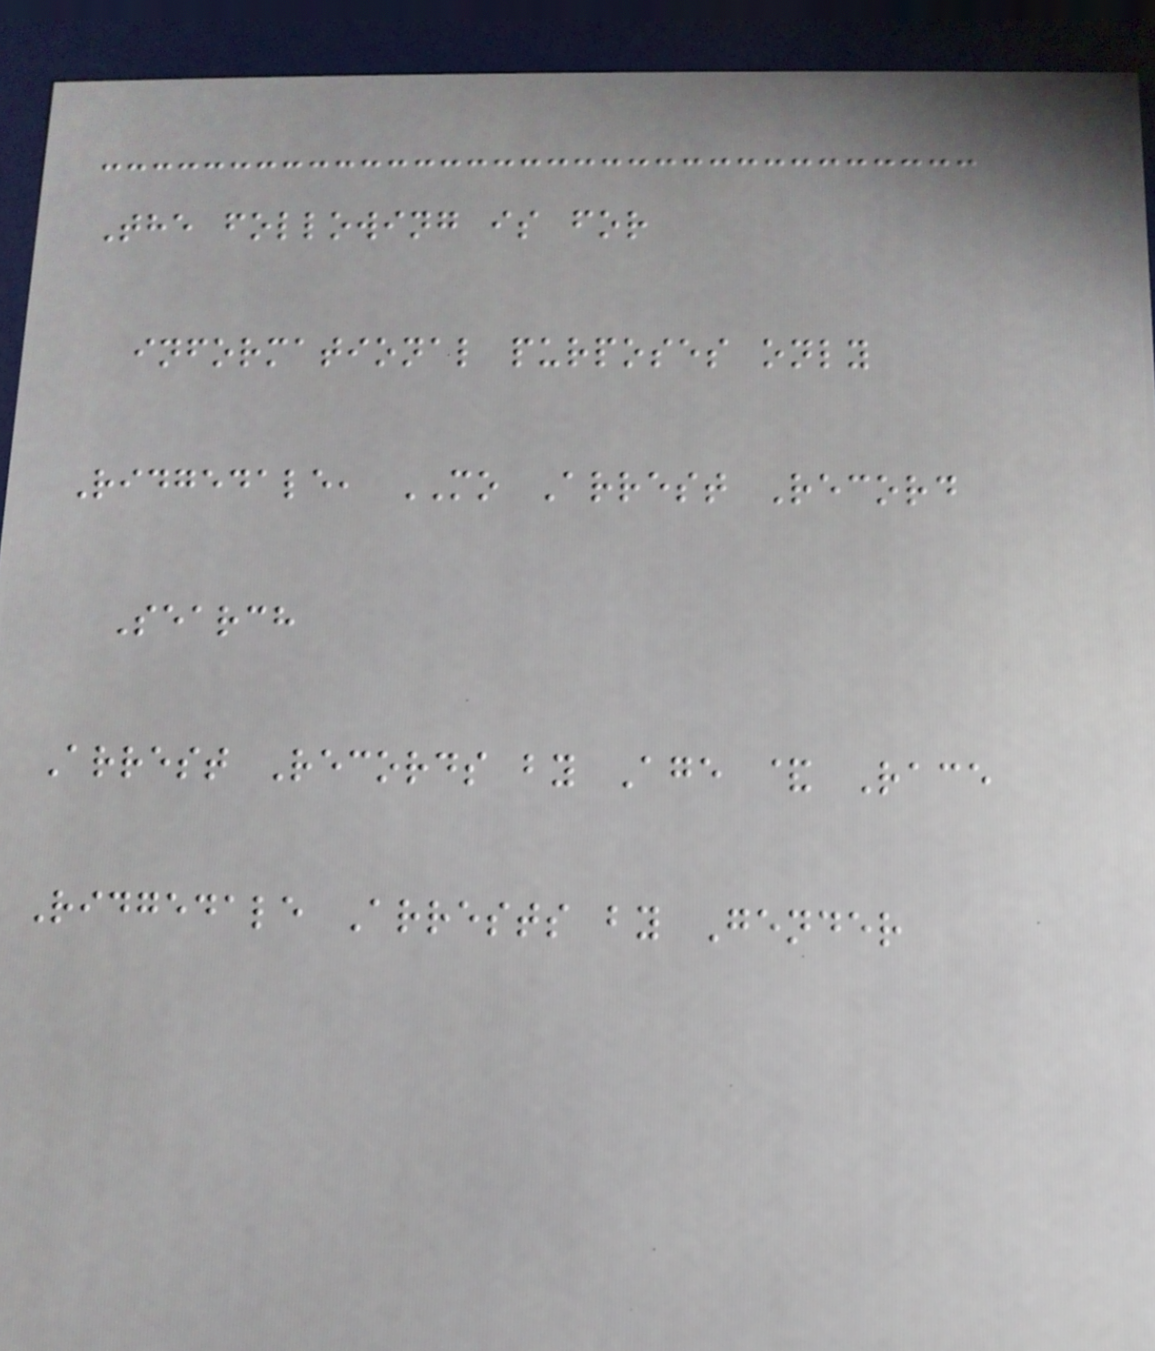The following is for
informational purposes only
Ridgedale, MO Arrest Record
Search
Arrest Records by Age & Race
Ridgedale Arrests by Gender
